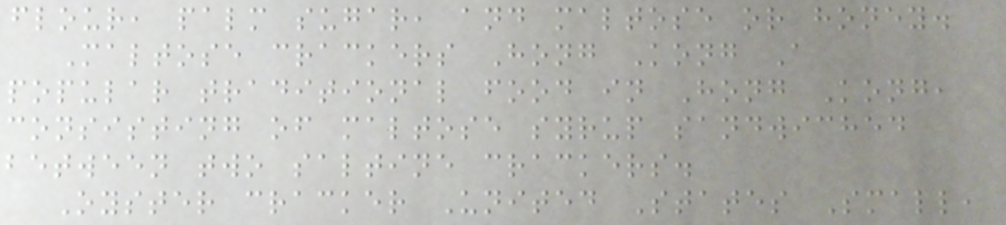flour, palm sugar, and maltose or honey.
Maltose crackers Hong Kong A
popular traditional food in Hong Kong,
consisting of maltose syrup sandwiched
between two saltine crackers.
Oyster cracker United States Small,
